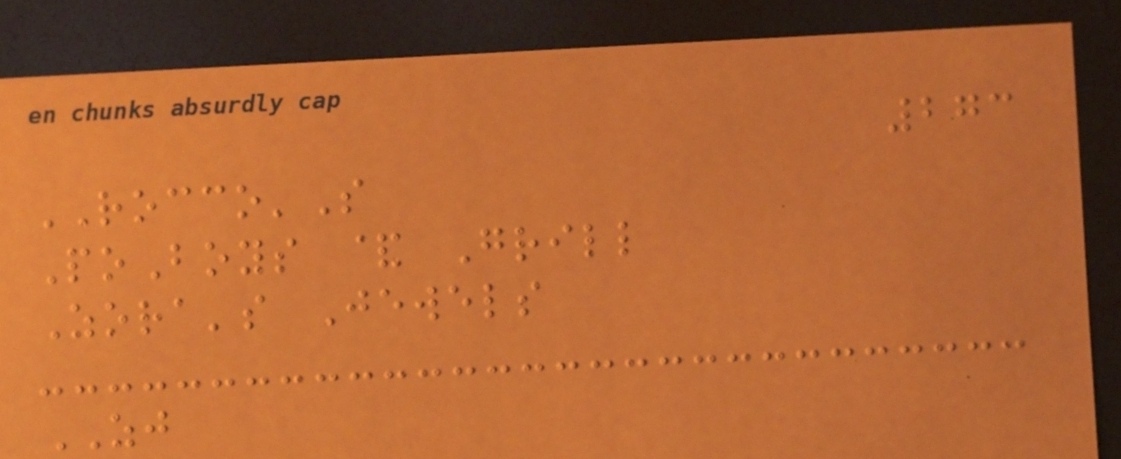273
ROCCO'S
PoBoys & Grill
Zora's Jewels
ZJ
